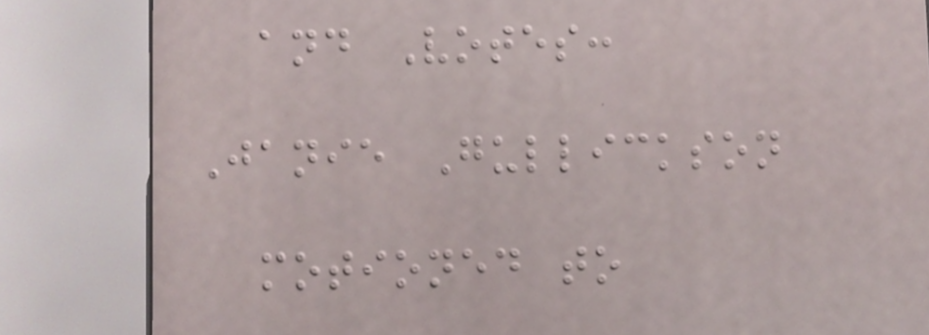and Votes:
Janie Gullickson
motioned to
